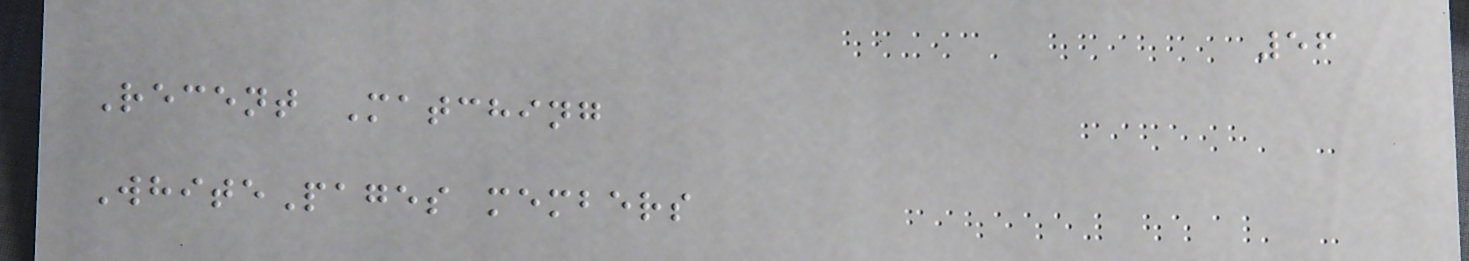56
Recent Matching
WhitePages members
